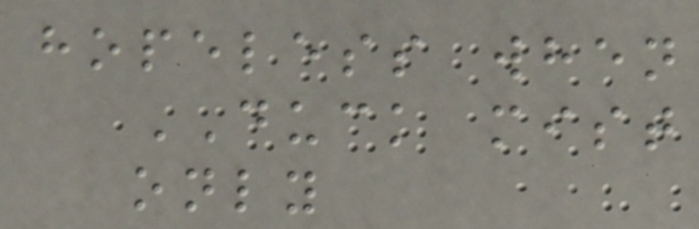hopeless when
DUCK mist
only
